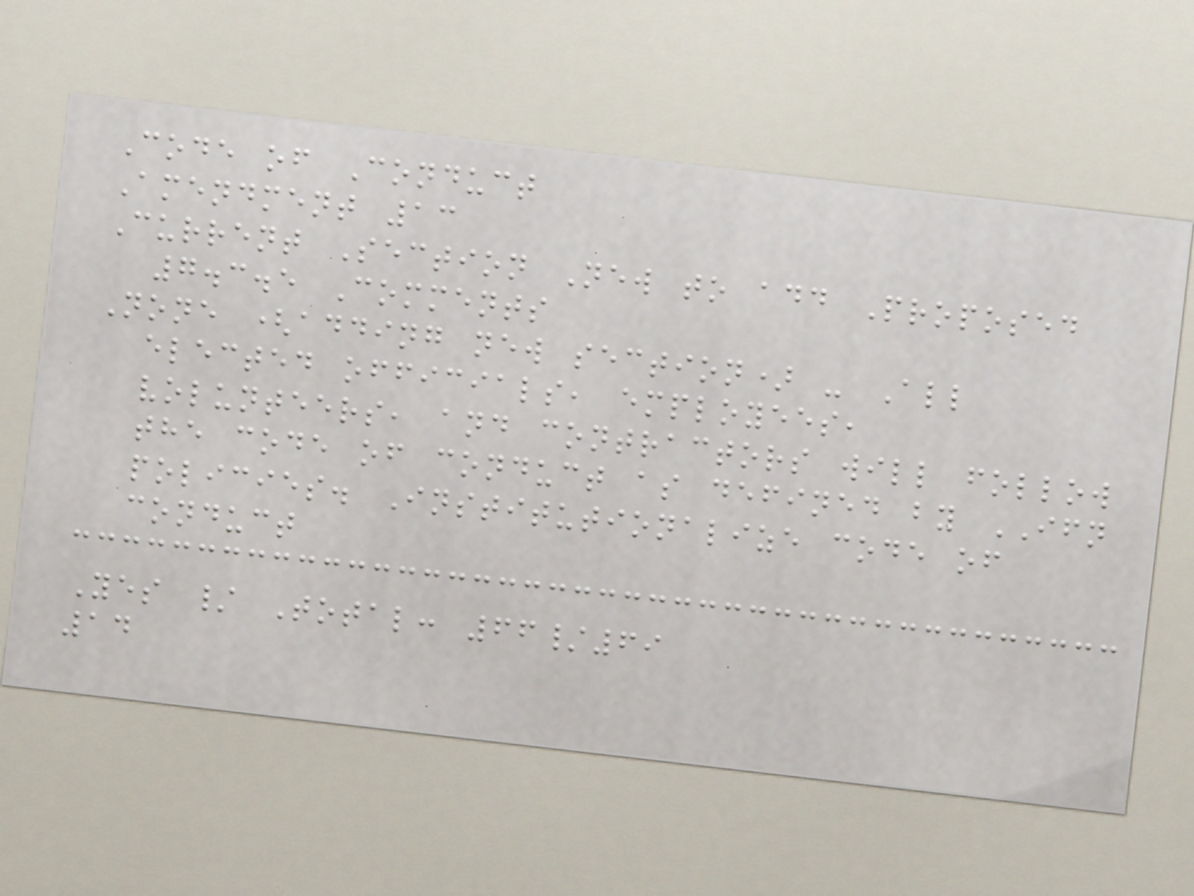Code of Conduct
Amendment 13
Current Section New to add Proposed
7.3.5 Comments
None (adding new section) - All
elected officials, employees,
volunteers, and contractors will follow
the code of conduct as defined by IFN
policies. Institutionalize code of
conduct
Yes / Total: 66/69
14
